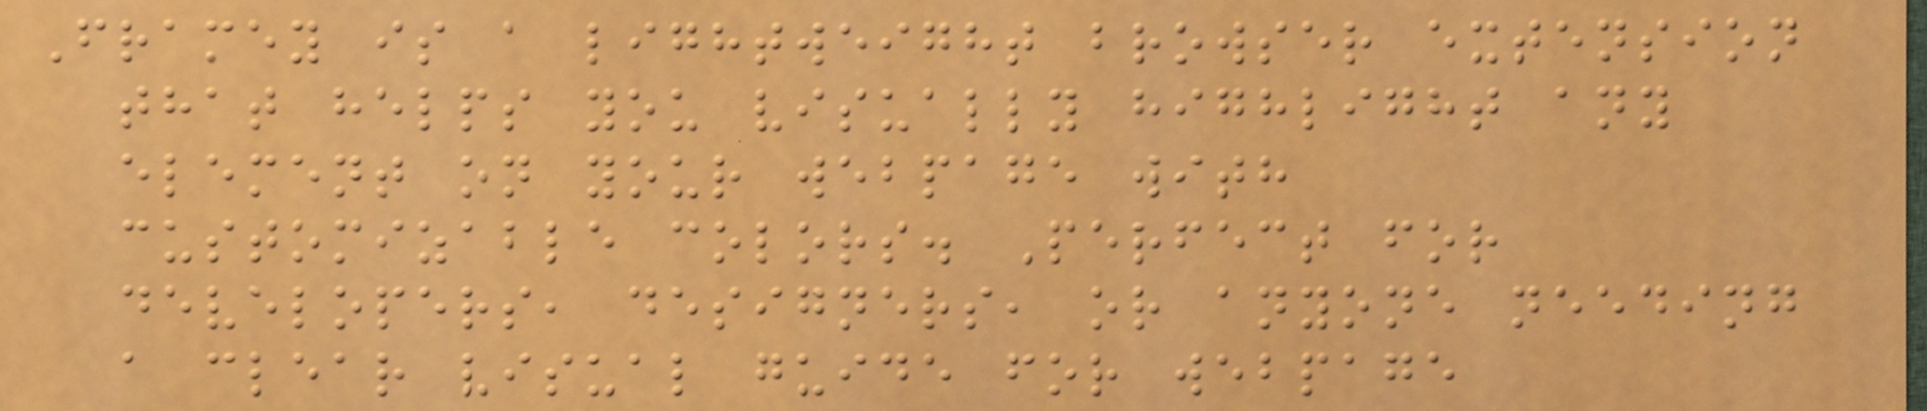Framey is a lightweight browser extension
that helps you visually highlight any
element on your webpage with
customizable colors. Perfect for
developers, designers, or anyone needing
a clear visual guide for webpage
